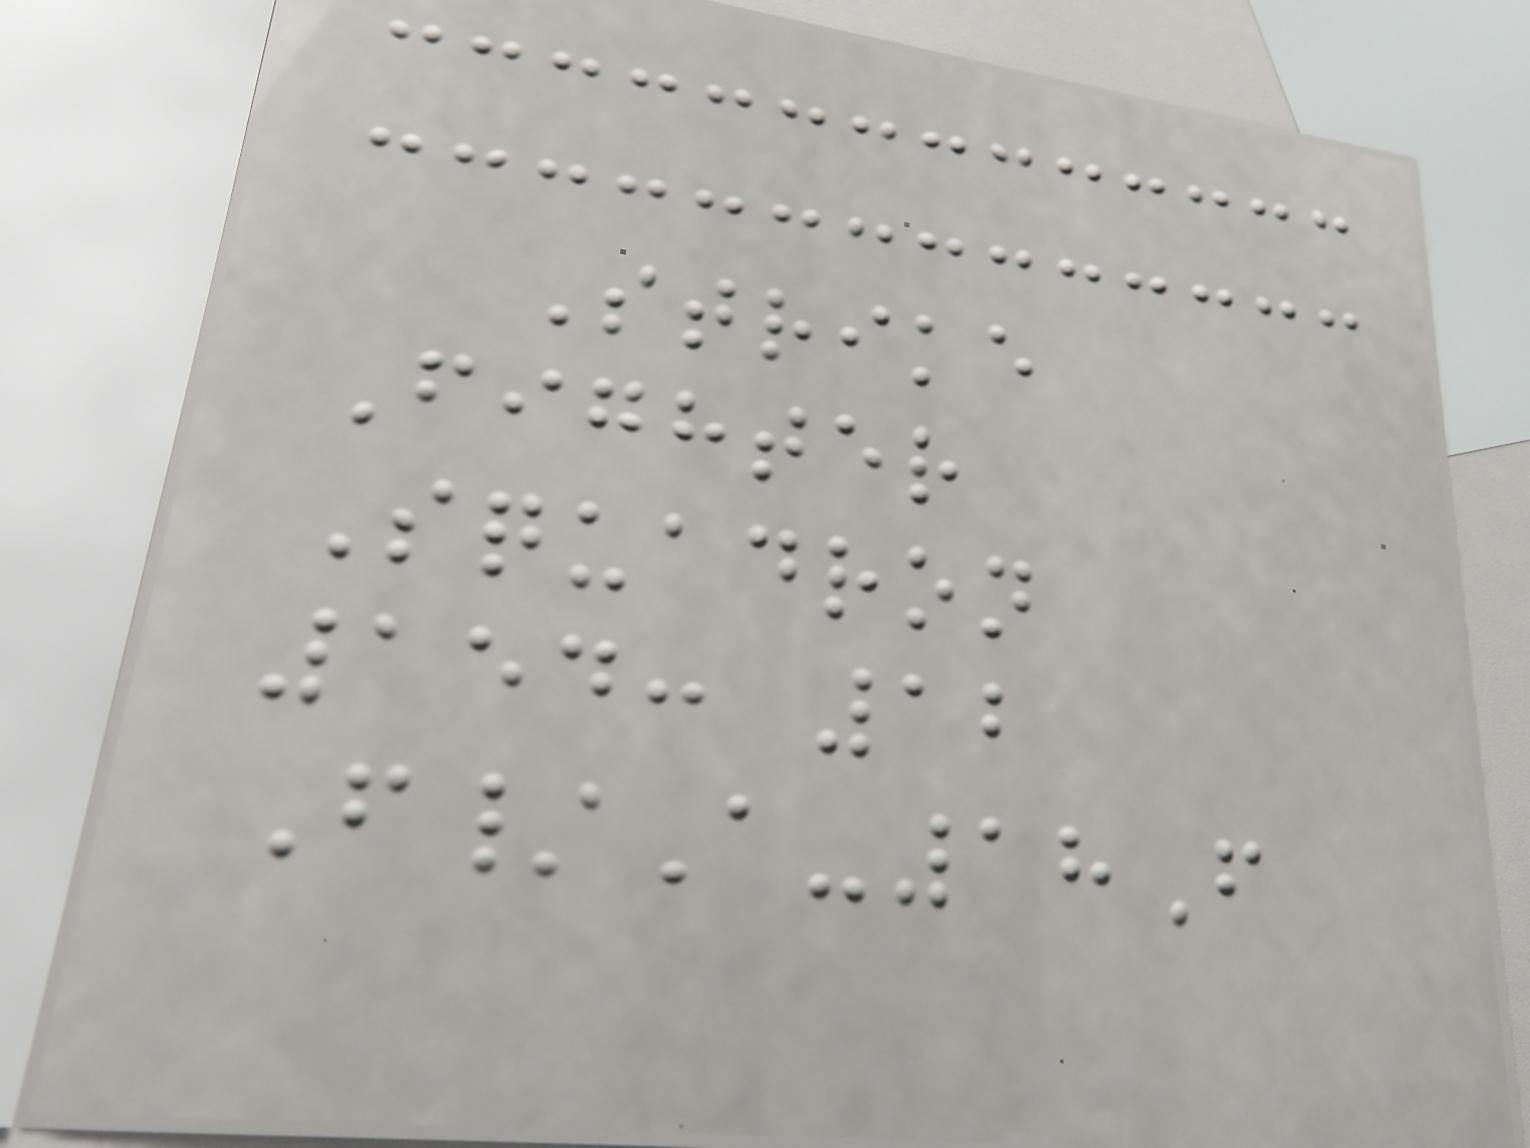Strike
Fighter
Squadron
154: 12
F/A-18F
